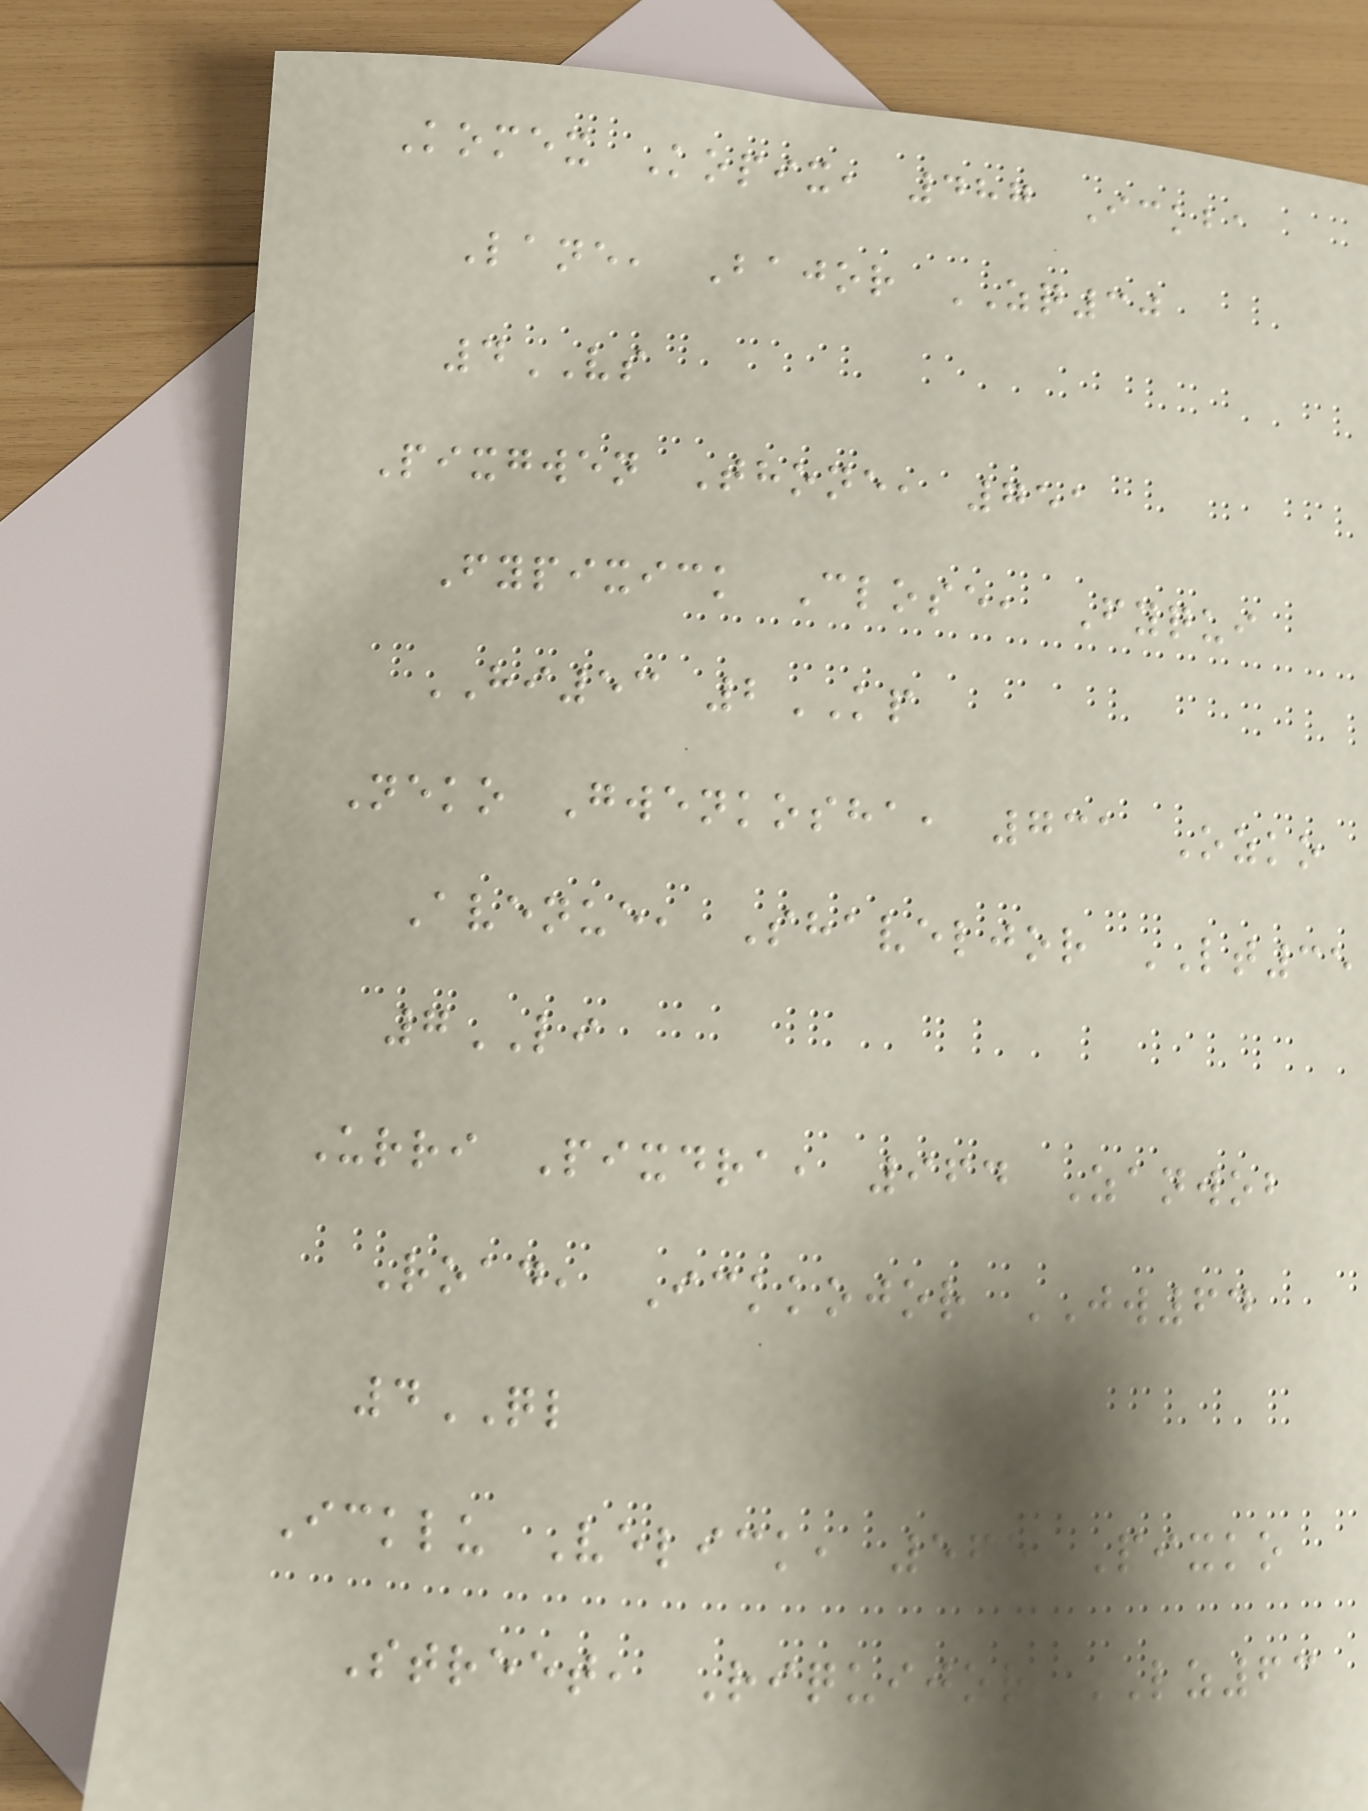Komex Kopix, 487 Ickba
Lane, Bajor ZQ30
4VS
Pixgwen Thone, 751
Fypixick Close, Fyqui
HI53 2KP
Neko Gwenkosha, 731 Ozko
Avenue, Shaveljor LT35
7LI
Urri Pixdra, 964 Zanwob
Road, Ickkojor JW64
4QL
Icklu Velick, 565 Pixko
Street, Riquijor LZ63
